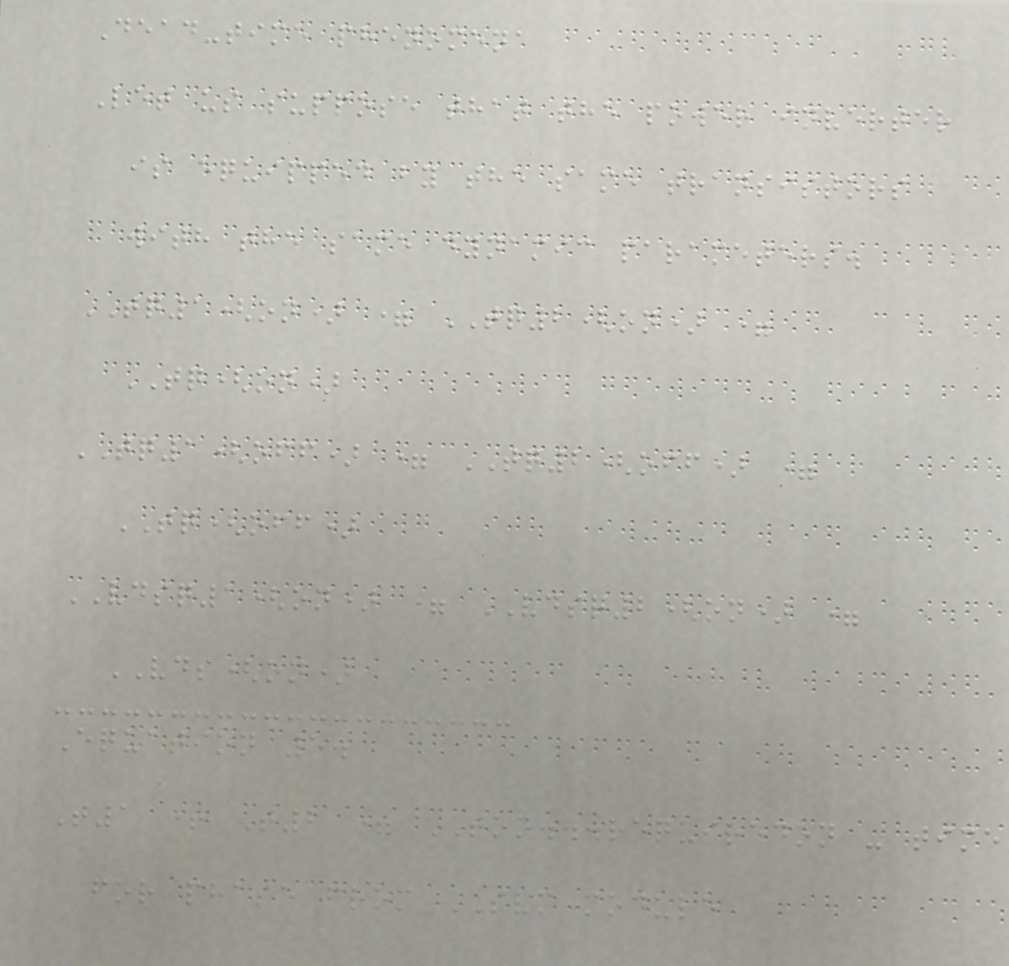Dead-time phenomena
Let us suppose that the power inverter
is equipped by the same transistors
with the same dynamic parameters.
TQ1(on) = TQ2(on) =
TQ(on)
TQ1(off) = TQ2(off) =
TQ(off)
VDSQ1(on) = VDSQ2(on) =
VDS(on)
Equation 5.
T1 + T2 = TON...requiredon - time
for phase from SVM module
